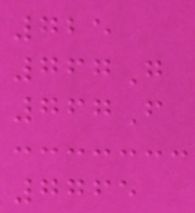725
767G
767F
7765
